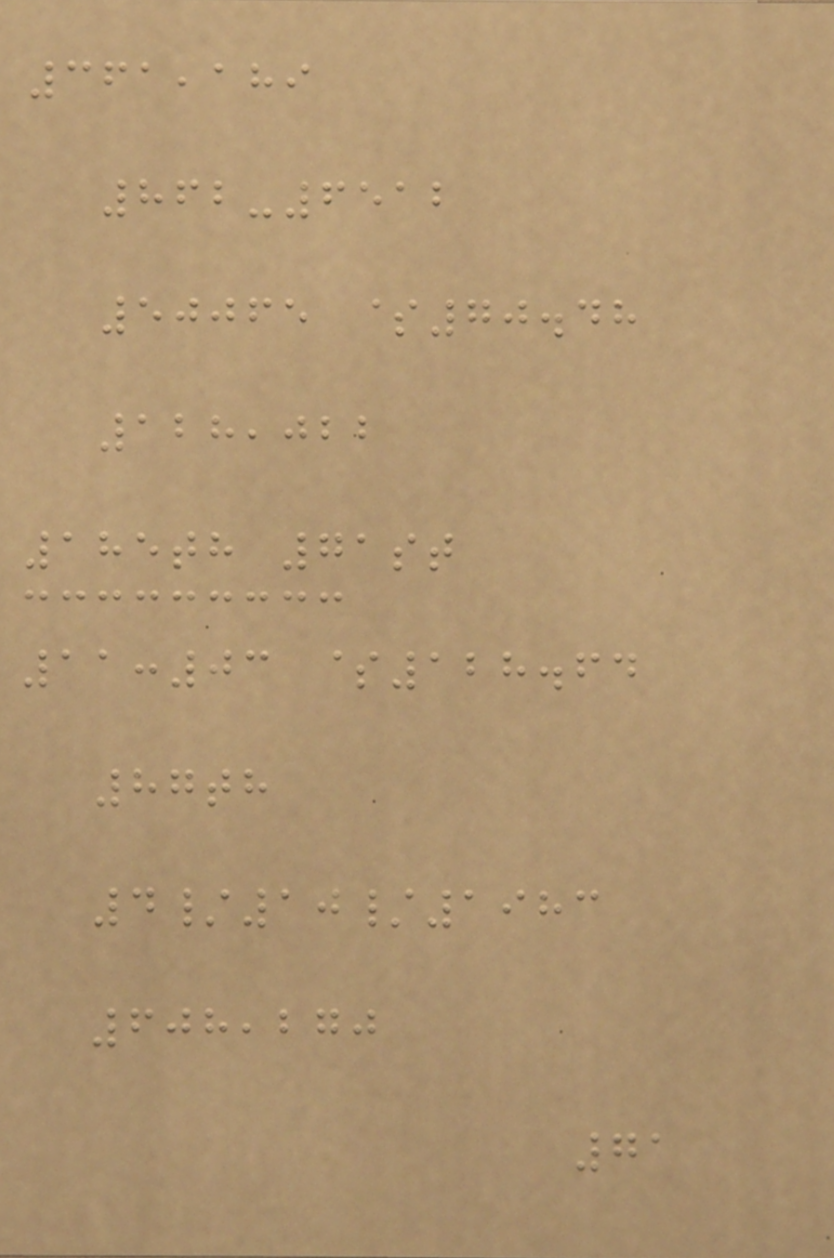361,189
862-6512
50065 $70.48
128,022
185th 71st
11:03 $128.64
87th
4/10/1983
608,270
71
